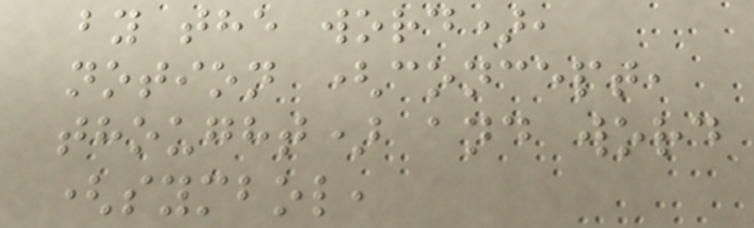by the word),
notion (concept,
thought) and word
(symbol,
